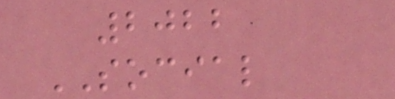2022
SOCIAL
